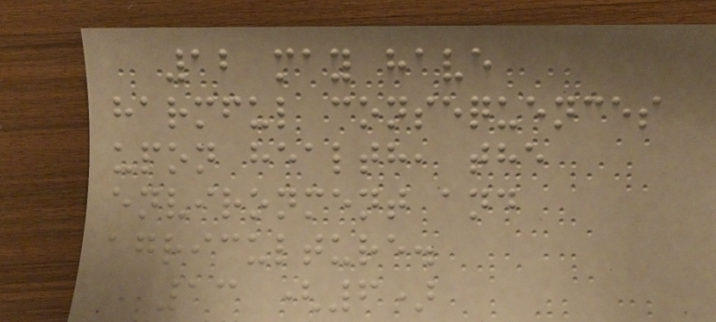12 may have
harmful consequences
upon health, the
environment and
agriculture.
13 (6)
